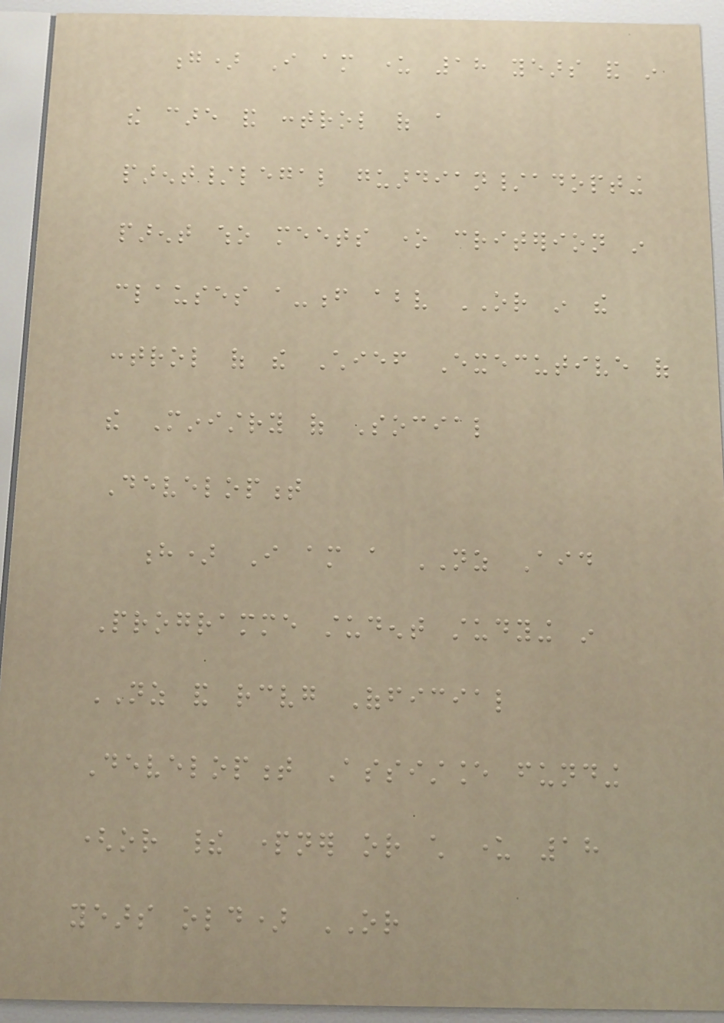g) I am under 18 years and in
the care and control of a
parent/legal guardian/adopting
parent who meets one criterion in
clauses a-f above OR in the
control of the Chief Executive of
the Ministry of Social
Development
h) I am a NZ Aid
Programme student studying in
NZ and receiving Official
Development Assistance funding
(or their partner or child under 18
years old) OR
